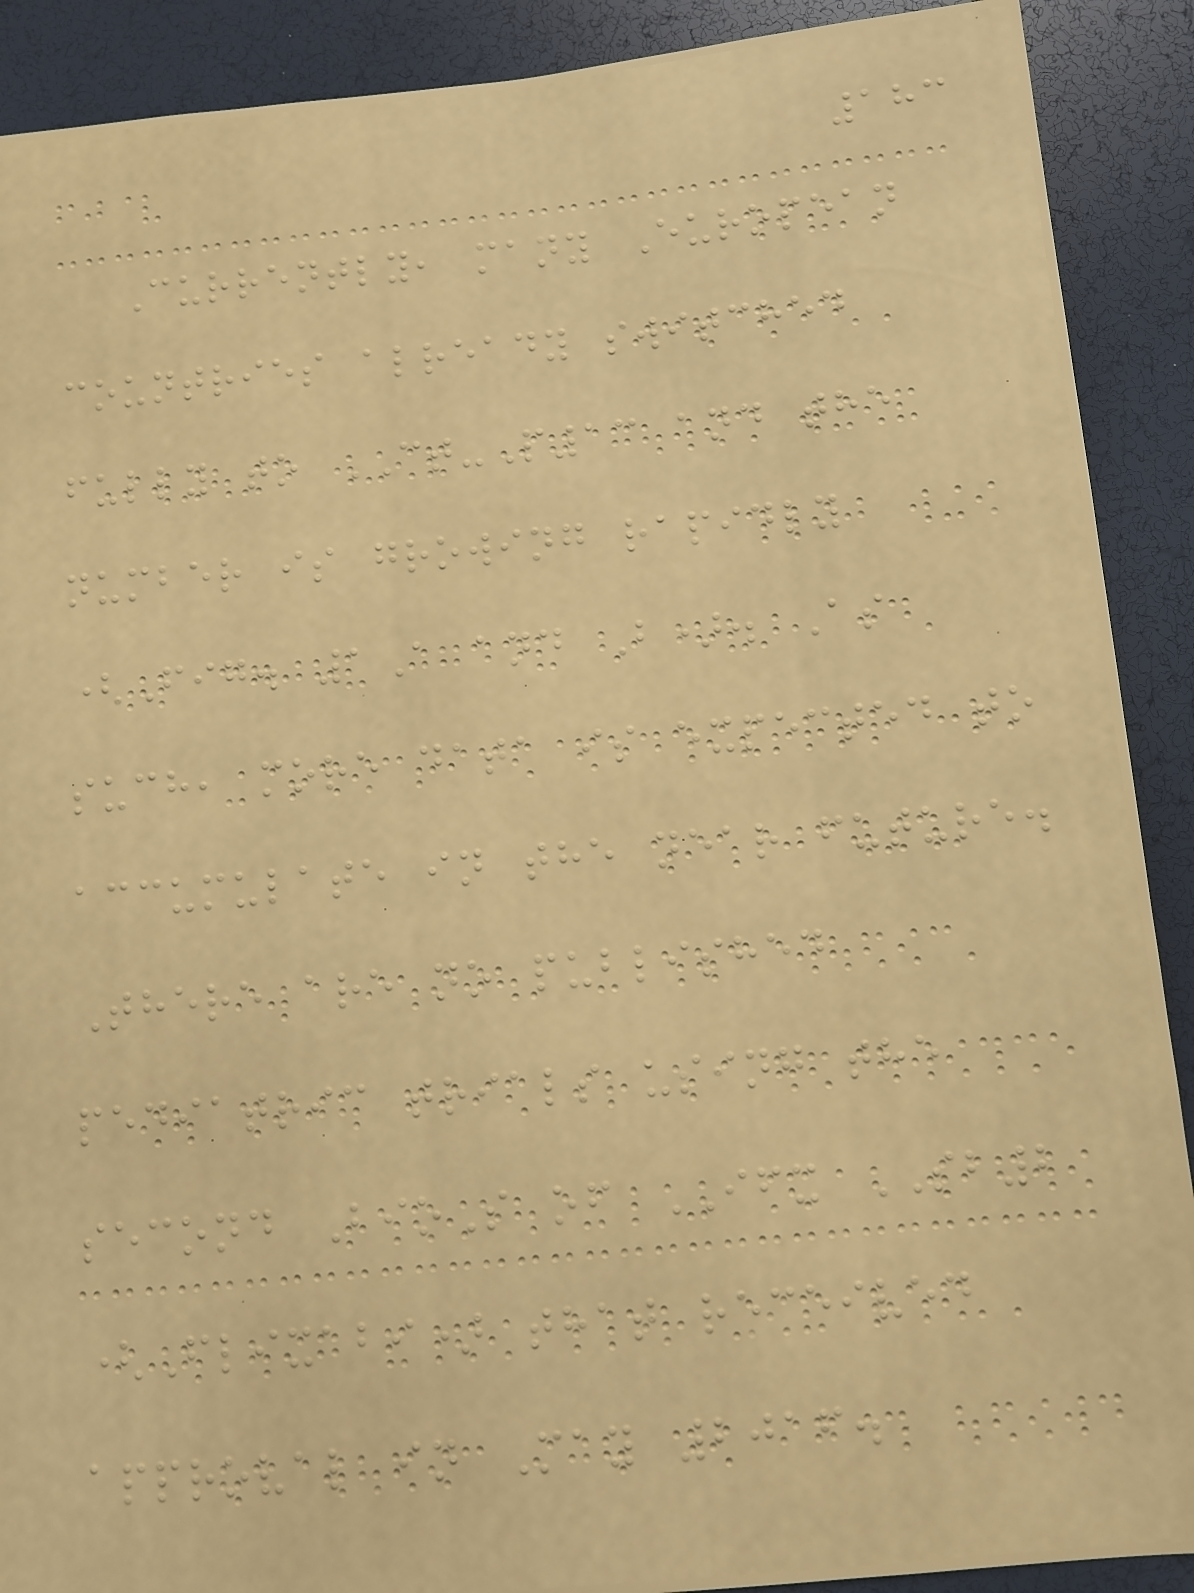183
Currently, many European
countries already switched
fully to CT-P13 and the
number is growing rapidly
(Fig. 1A and B). As
such, more data is expected to
accumulate in the near future.
There are no published
pediatric trials using the
second BioS of IFX SB2
(Flixabi) that received
approval in May 2016.
